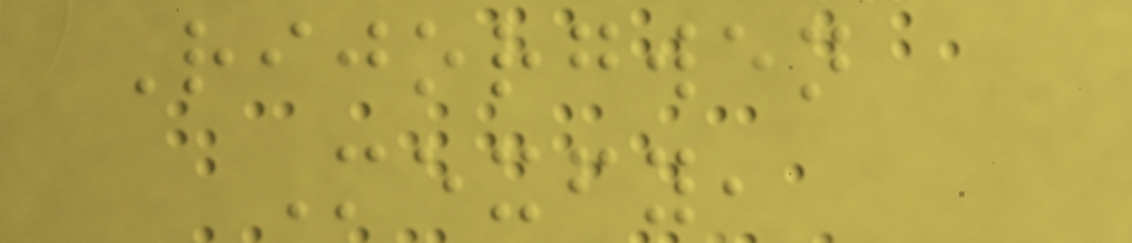Rijorgwen
Mexfy,
